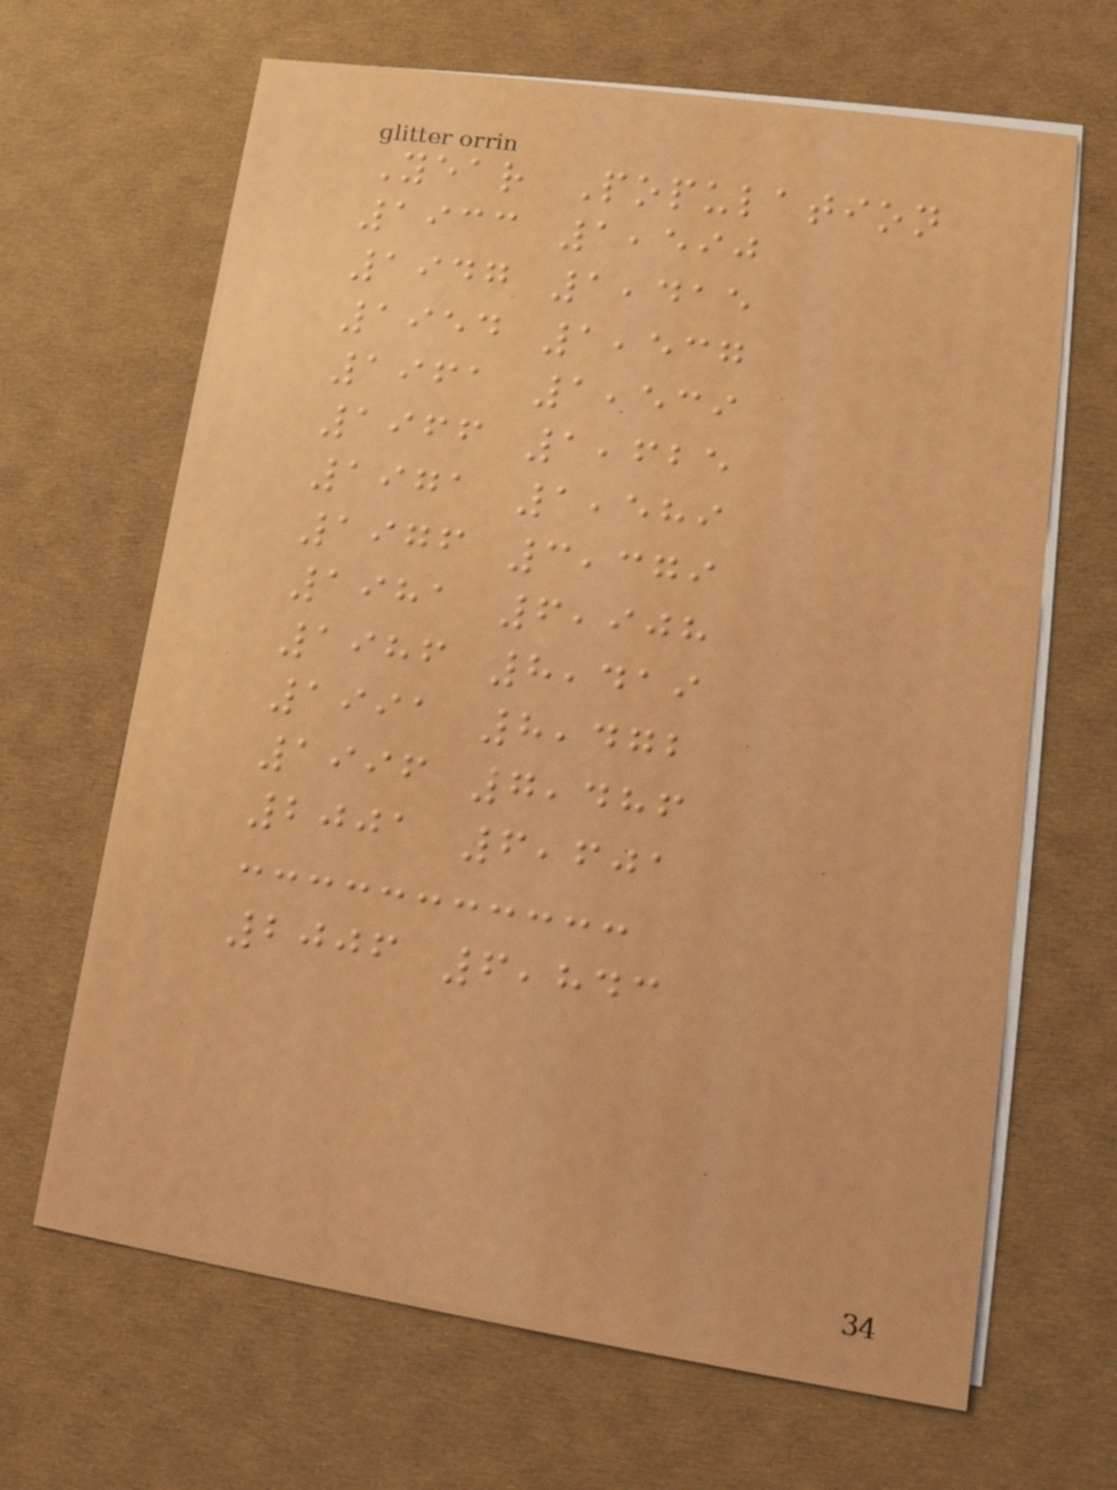Year Population
1933 1,590
1947 1,415
1954 1,537
1961 1,539
1966 1,625
1971 1,589
1976 3,379
1981 6,908
1986 8,419
1991 8,472
1996 7,486
2001 6,601
2006 6,843
